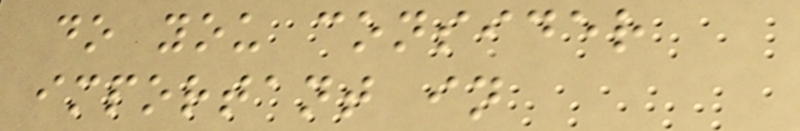do you consider
important in
